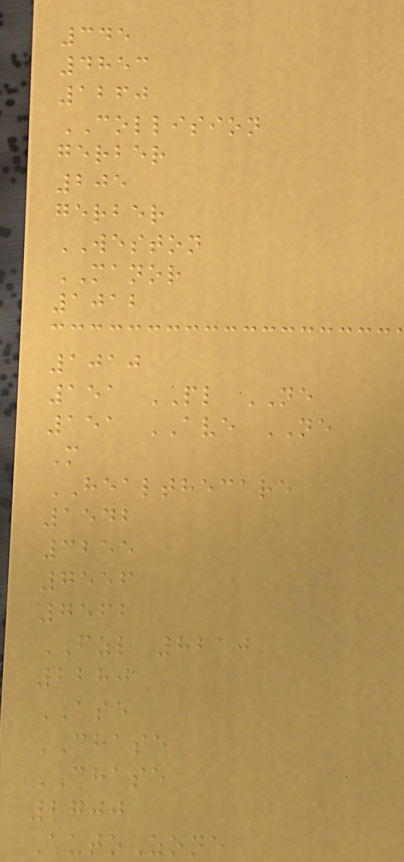345
4853
1260
COLLISION
gerber
205
gerber
WESTON
MANOR
1012
1010
151 PL NE
151 AVE NE
M
HEALTHECARE
1542
3255
7556
7562
FZL 8210
2280
ASE
CHASE
CHASE
2700
AutoZone
